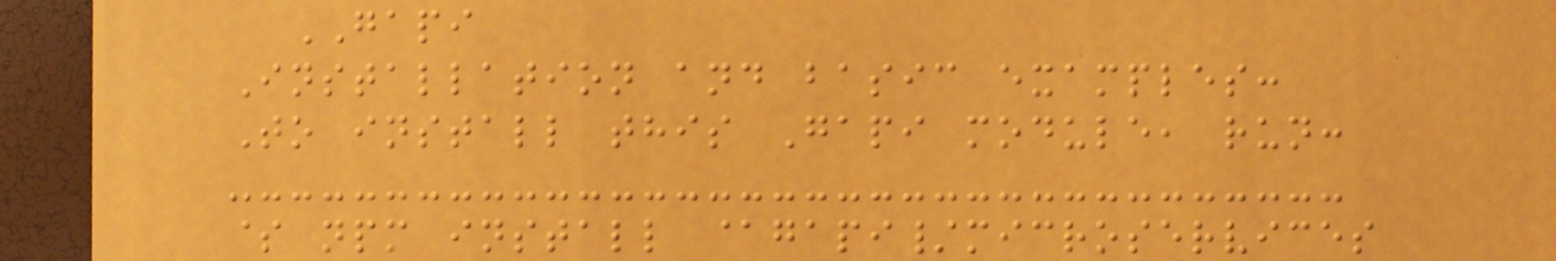GAPI
Installation and basic examples:
To install this Gapi module, run:
$ npm install @gapi/microservices
